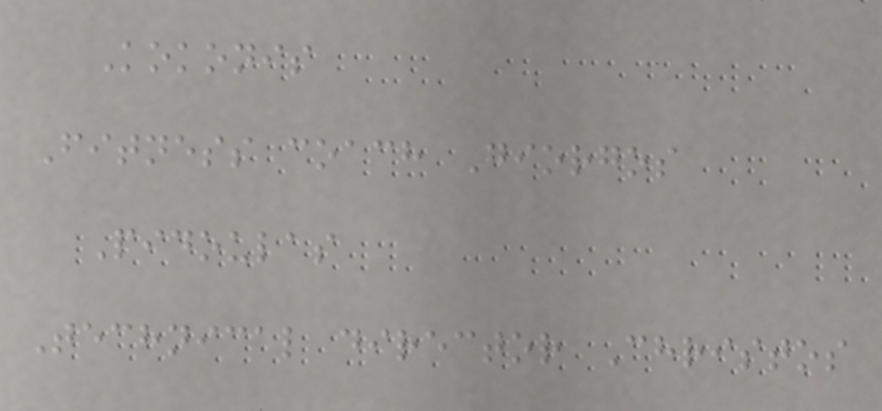Kokonis
Fitness coach Giorgos
Pidoulas
Technical director Christos
